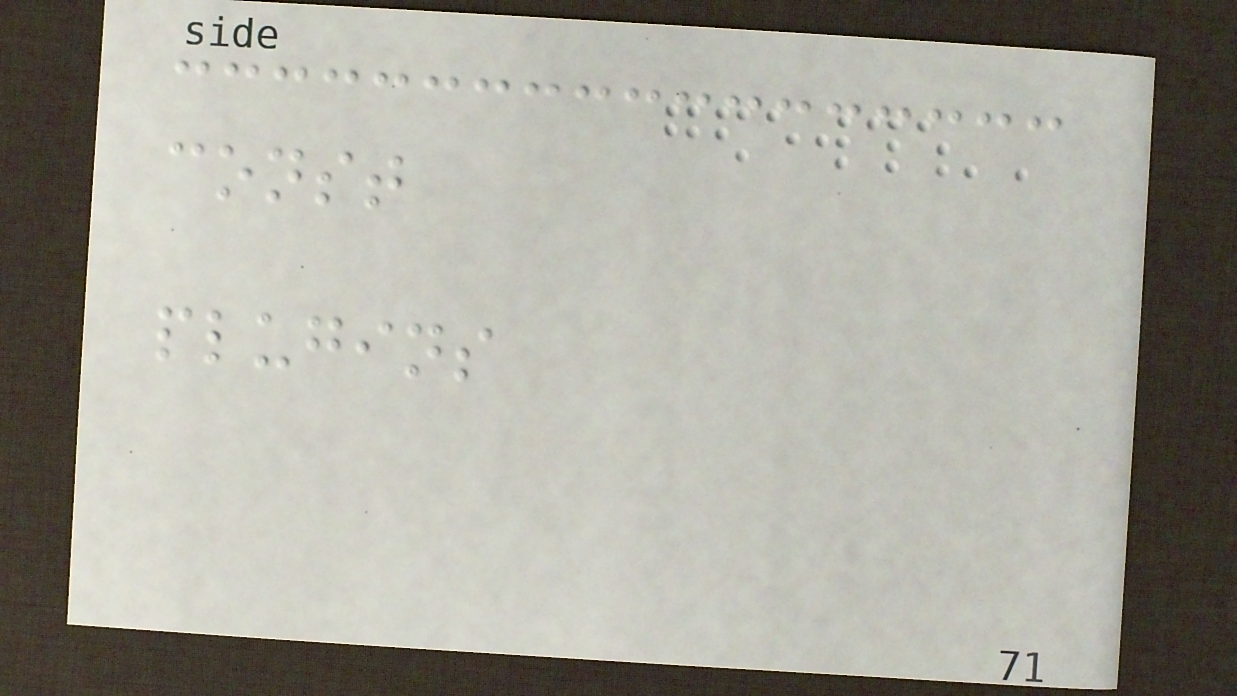const
plugins
